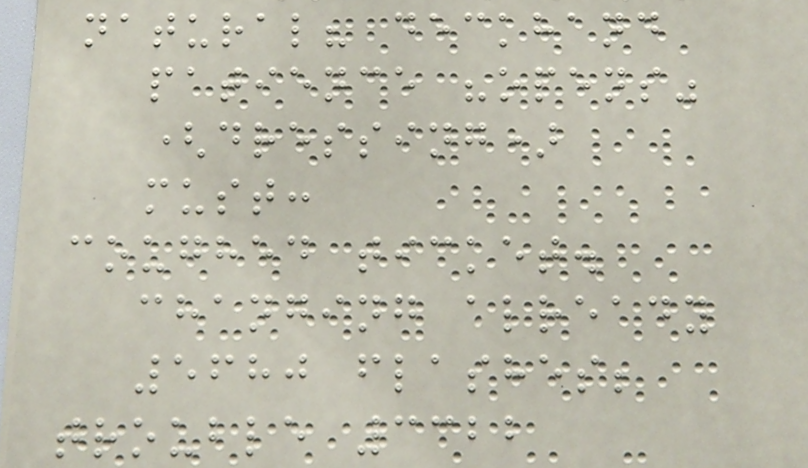natural? deckhand
patience "opens"
(dressing)
must:
coughed ticket.
changing already
5680 flashes;
trouble 3322
